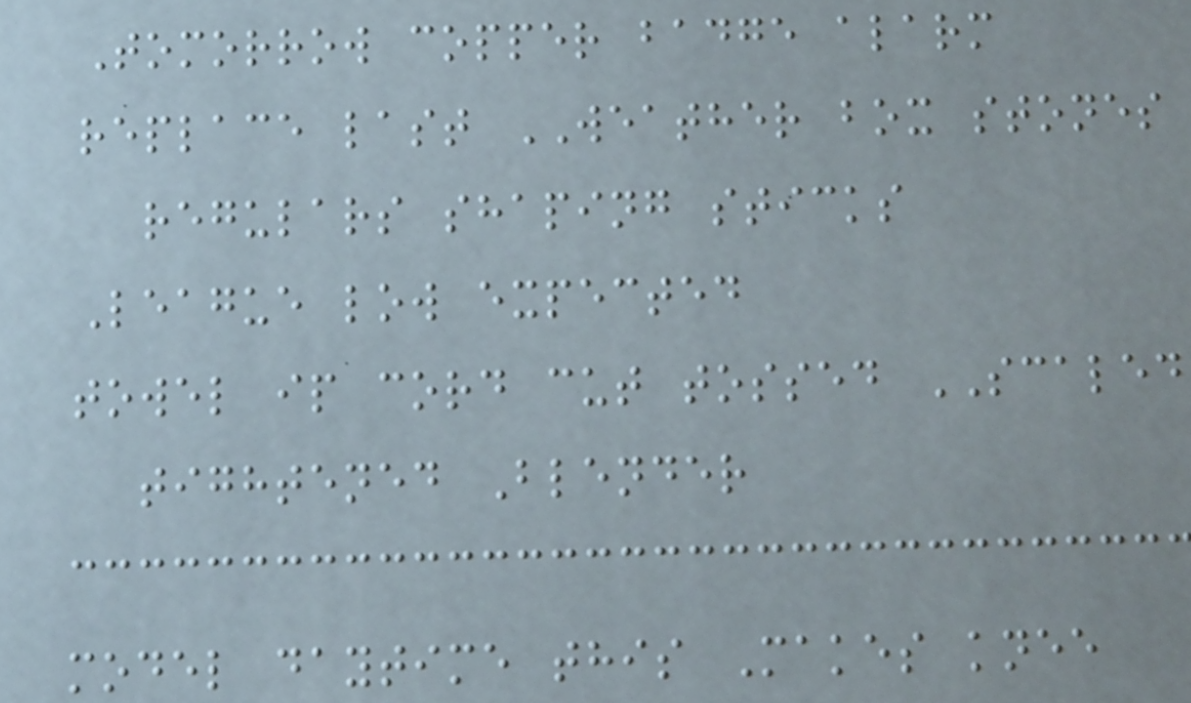Tomorrow copper badge alarm
replace last WEATHER box stones
regulars shaping sticks
League low expected
towel ip cord cut tossed SCALED
tightened Blender
model daytime this Makes knee
